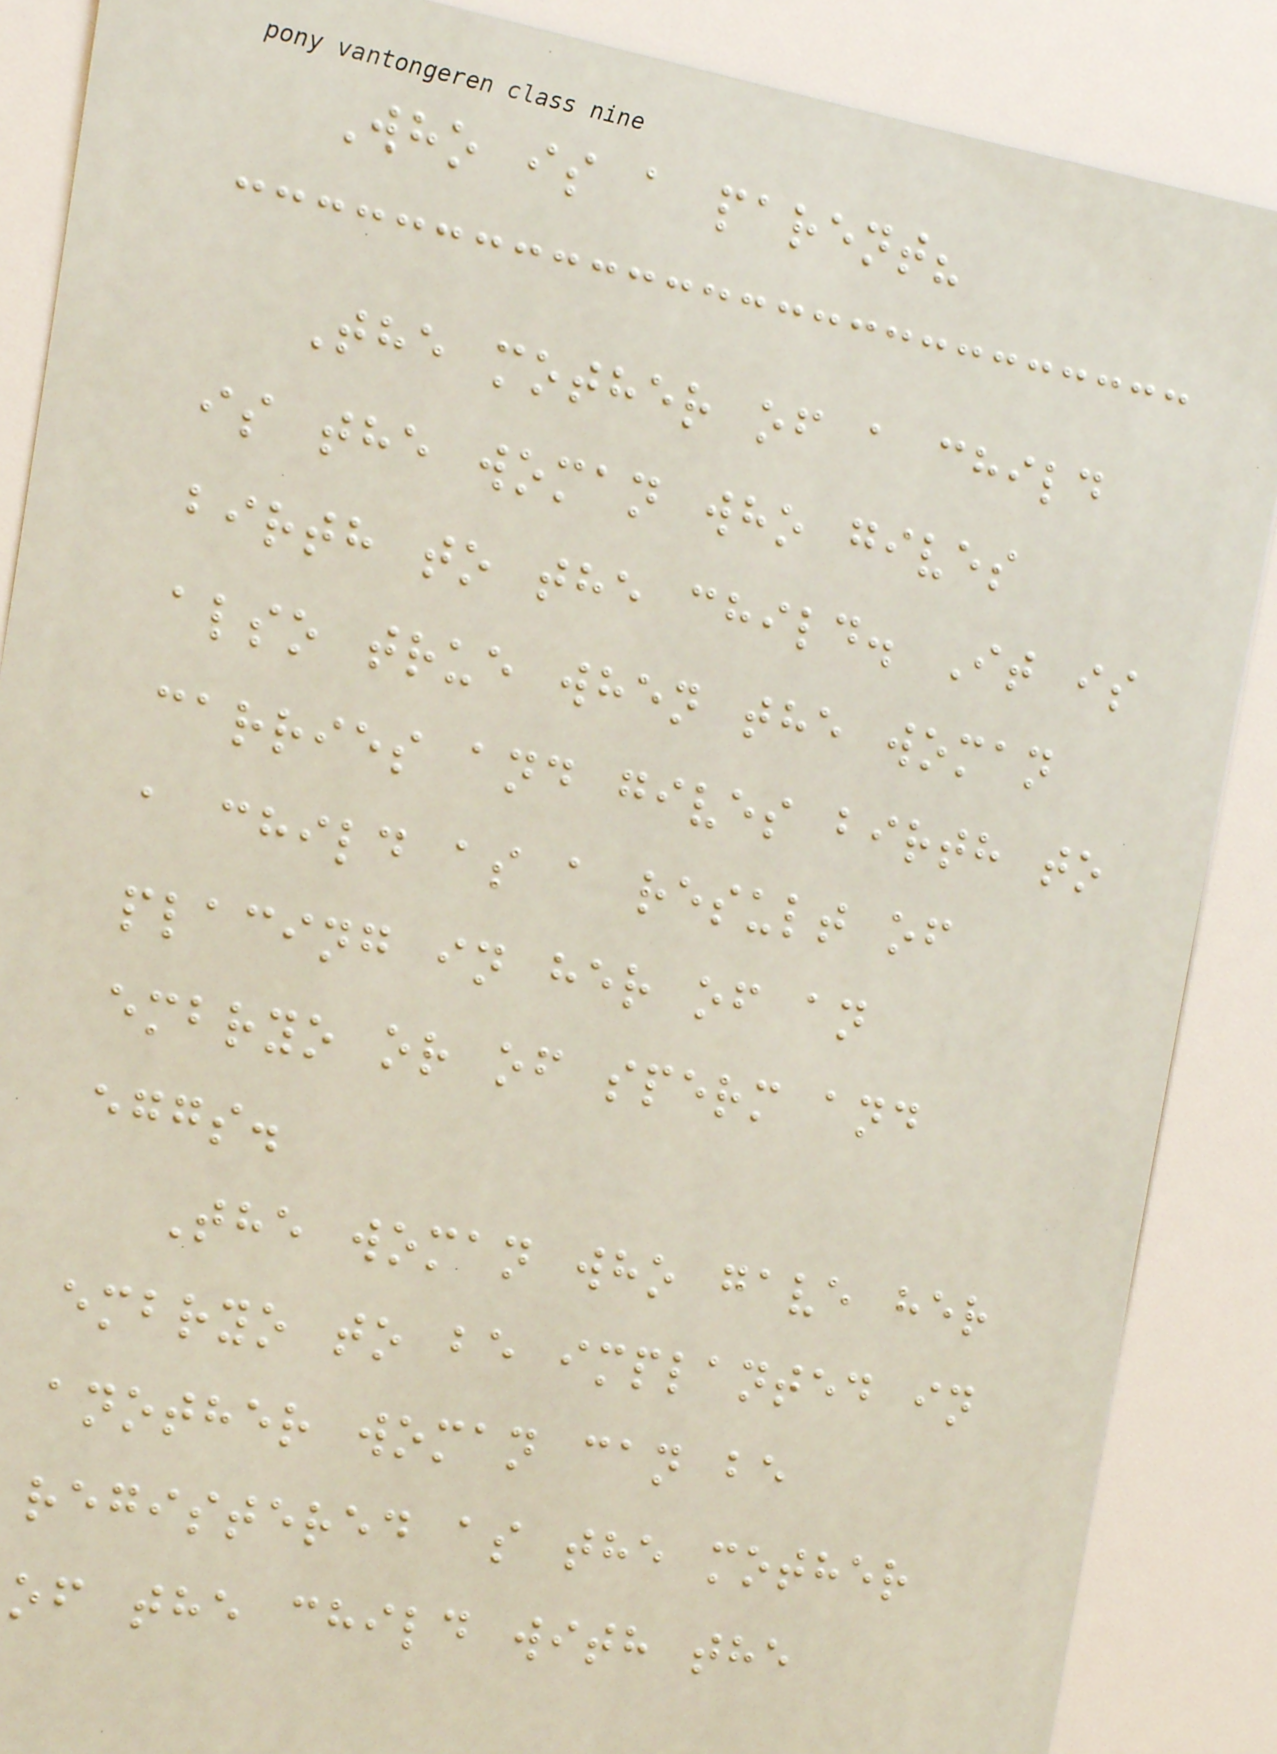Who is a parent?
The mother of a child
is the woman who gives
birth to the child. It is
also true when the woman
carries and gives birth to
a child as a result of
placing in her of an
embryo or of sperm and
eggs.
The woman who gave her
embryo to be implanted in
another woman can be
registered as the mother
of the child with the
